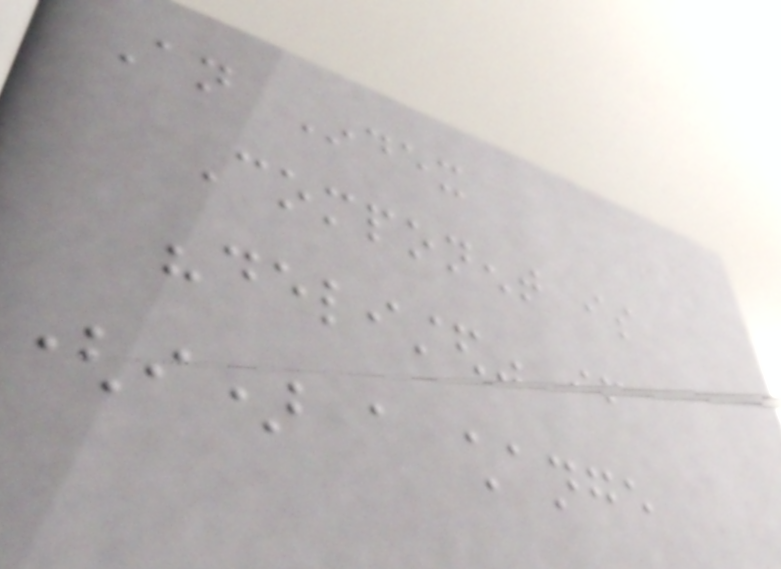An Index
Component is
"delisted" if
(i) a change
